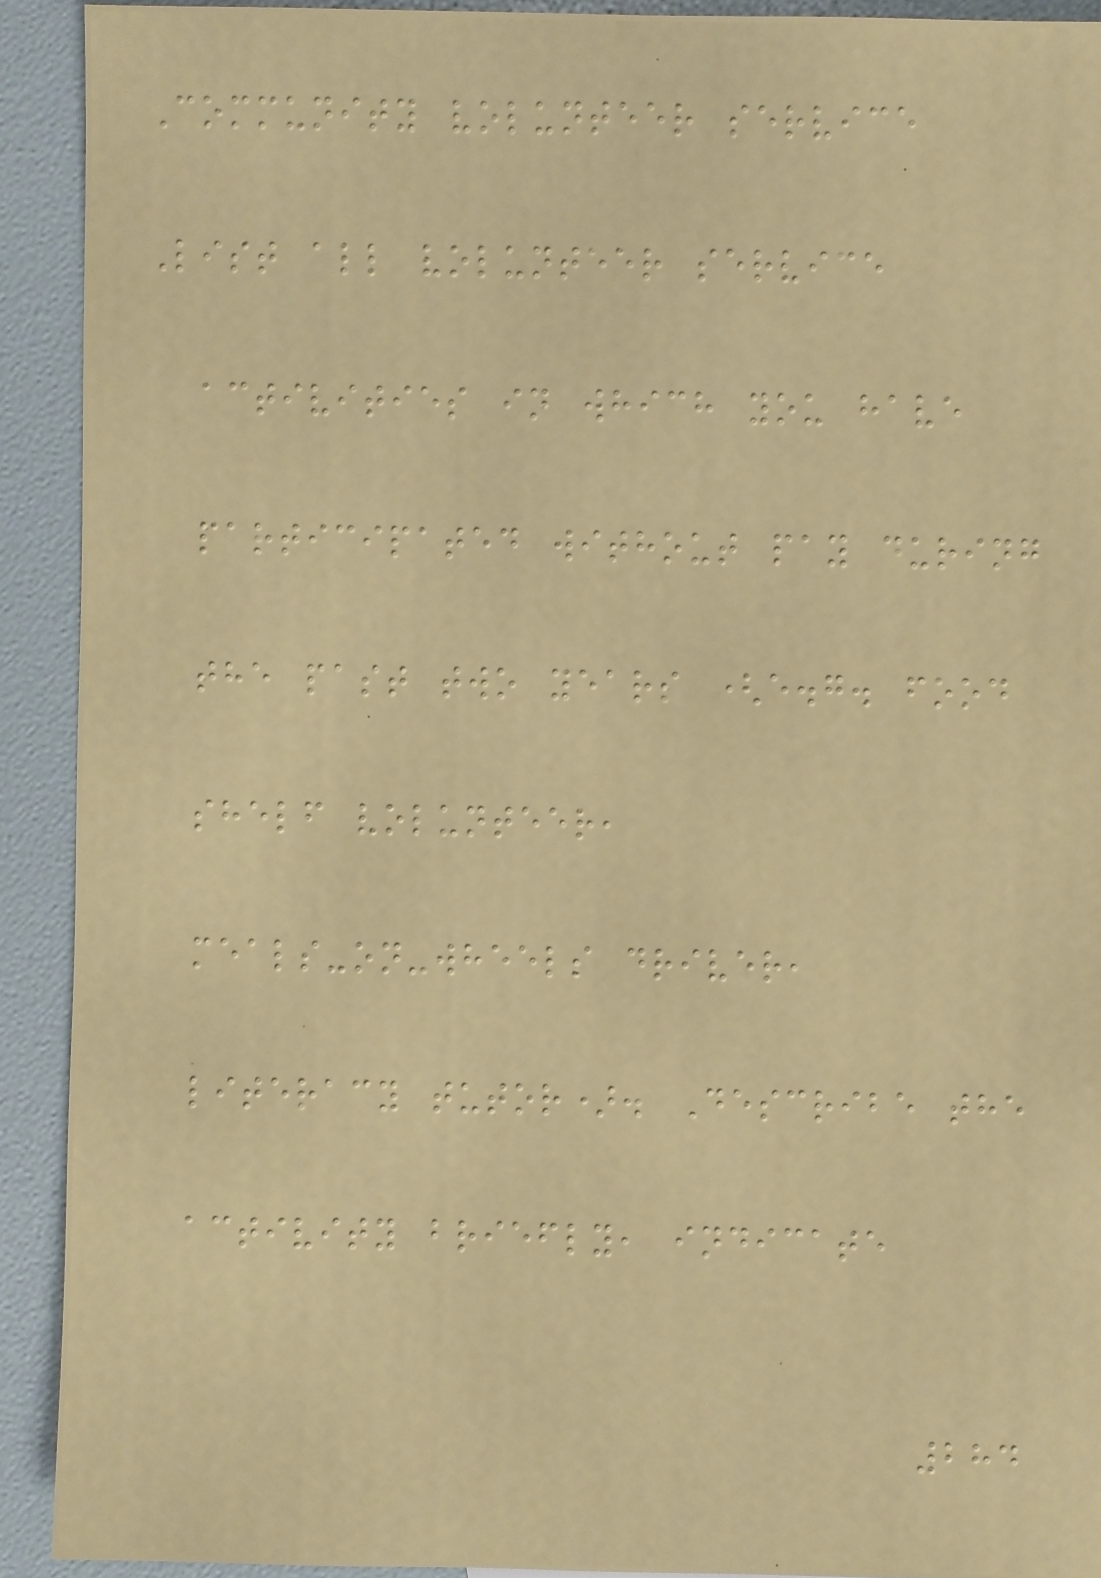Community volunteer service
List all volunteer service
activities in which you have
participated without pay during
the past two years (e.g. food
shelf volunteer,
meals-on-wheels driver,
literacy tutor). Describe the
activity briefly, indicate
284
